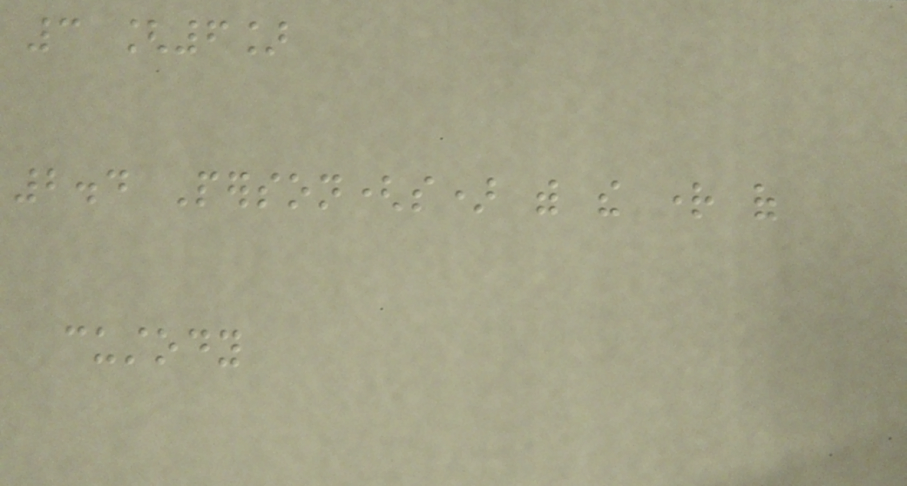3 [6]
2.4 Person(s) with the right of
custody
